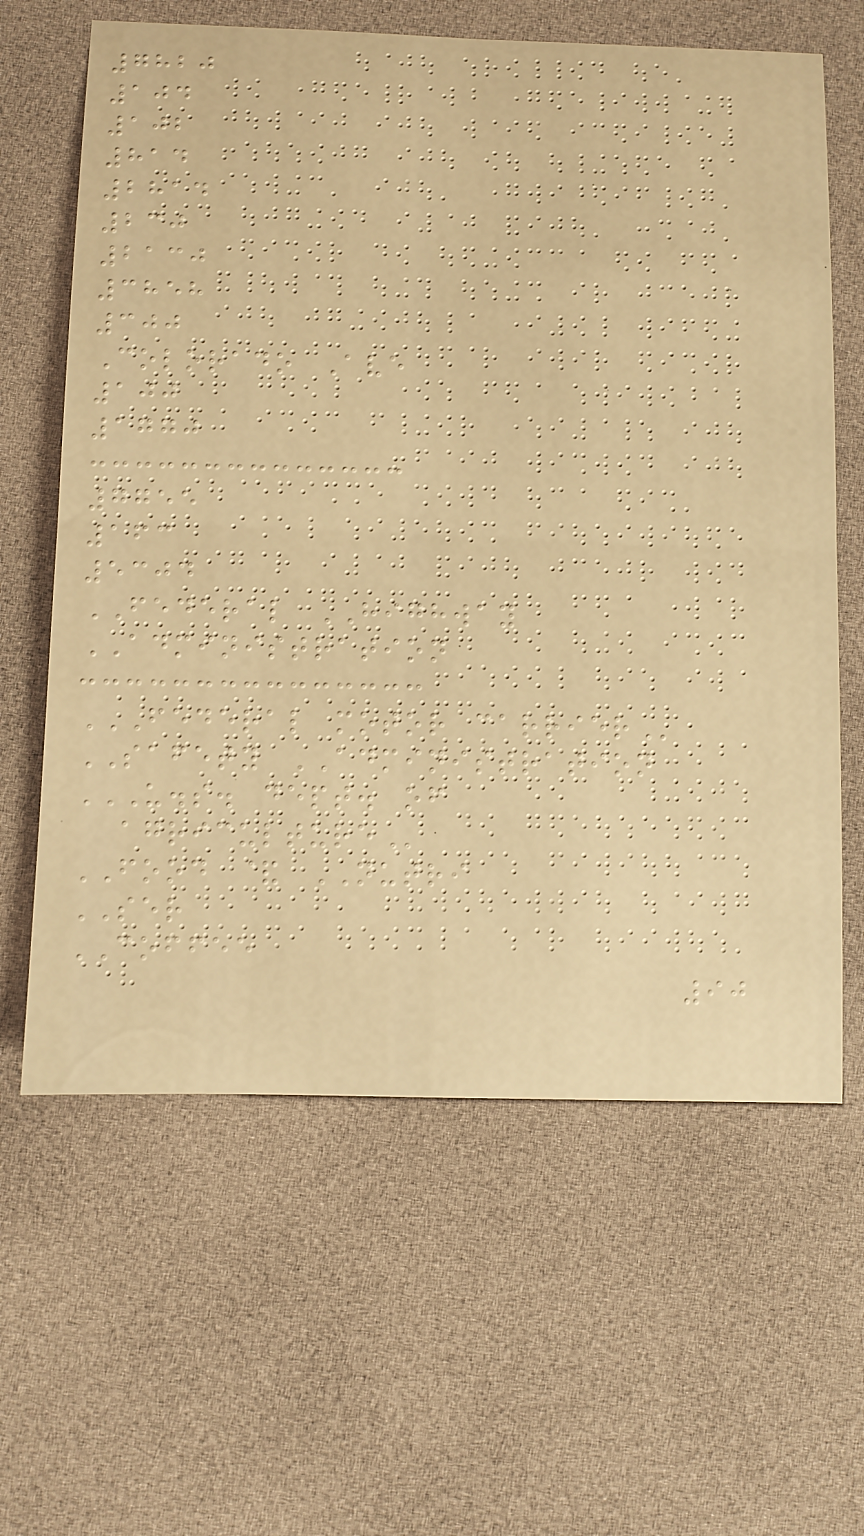7820
104
102
814
2814
230
2130
3858
300
Colorado Ave
100
1770
7755
163
5304
FEDERAL HIGHWAY
ADMINISTRATION
FEDERAL MOTOR CARRIER
SAFETY ADMINISTRATION
U.S. DEPT. OF
AGRICULTURE
FOOD & NUTRI
SER
COFFEE
90
